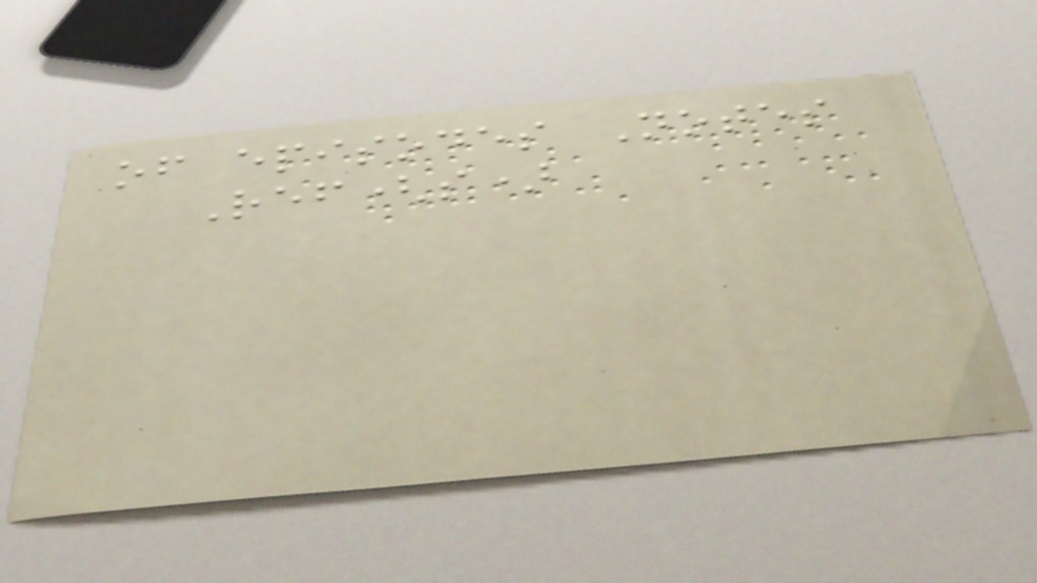of episodes Notes
Ref(s)
